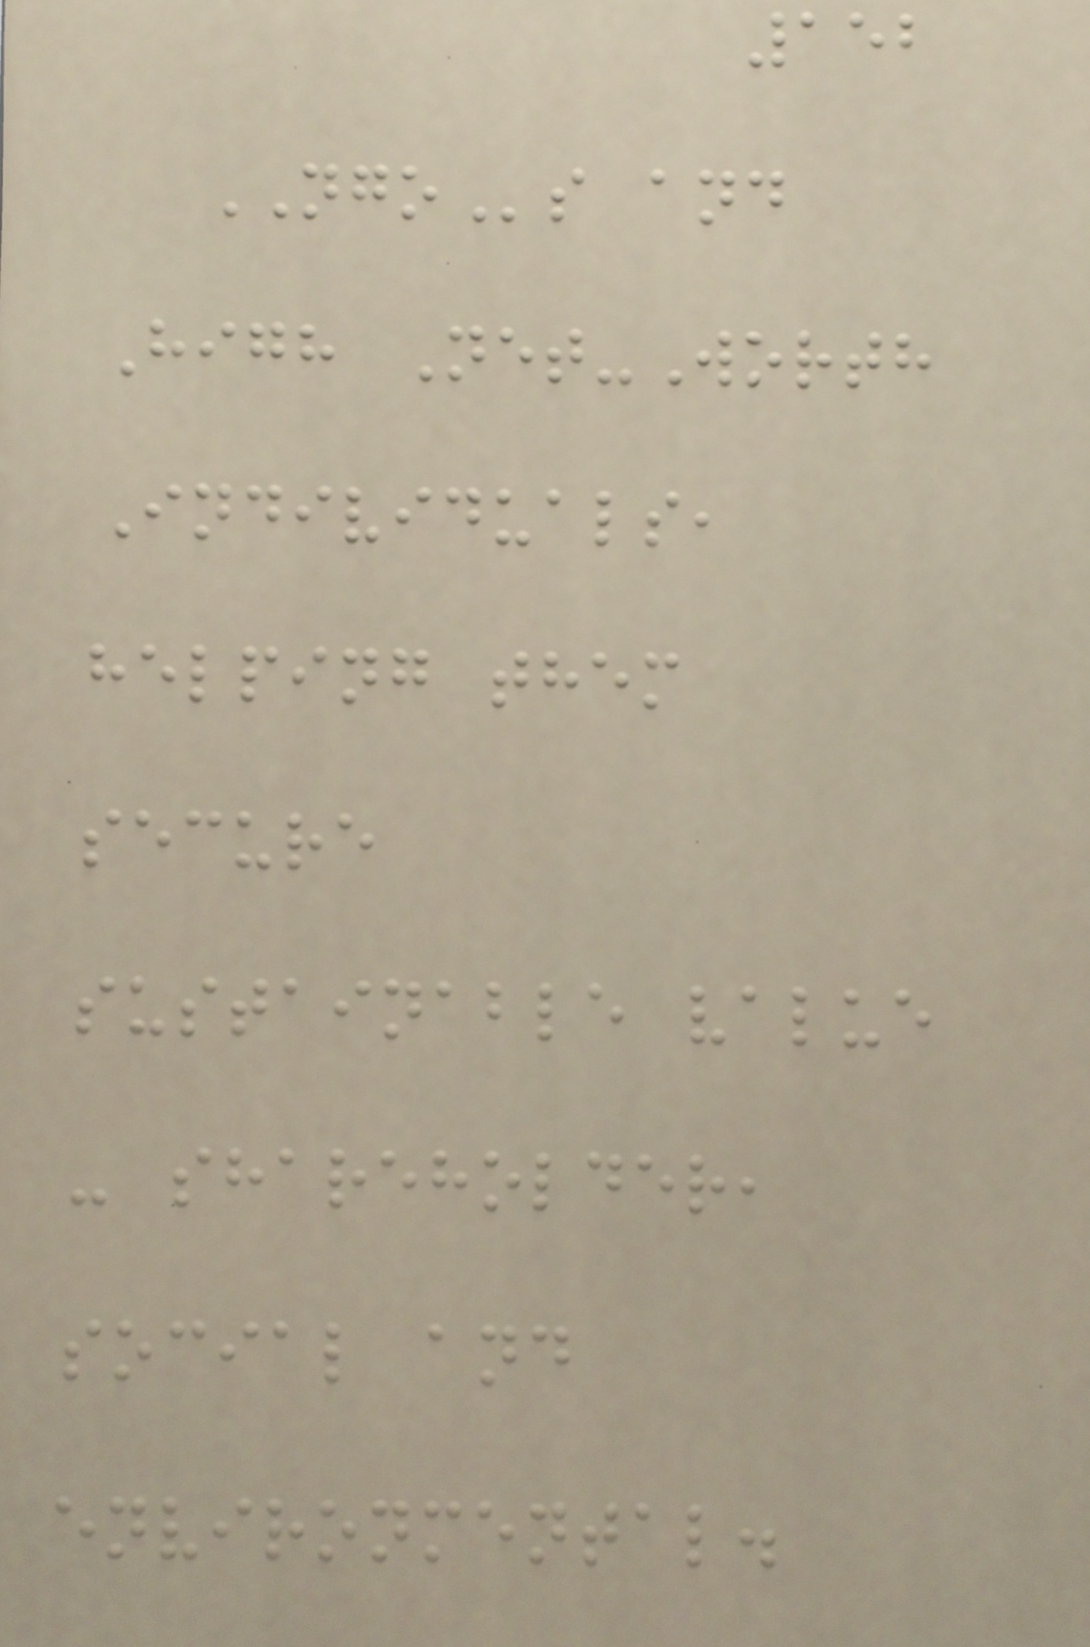152
NGOs and
High Net-Worth
Individuals,
helping them
secure
sustainable value
- shareholder,
social and
environmental.
